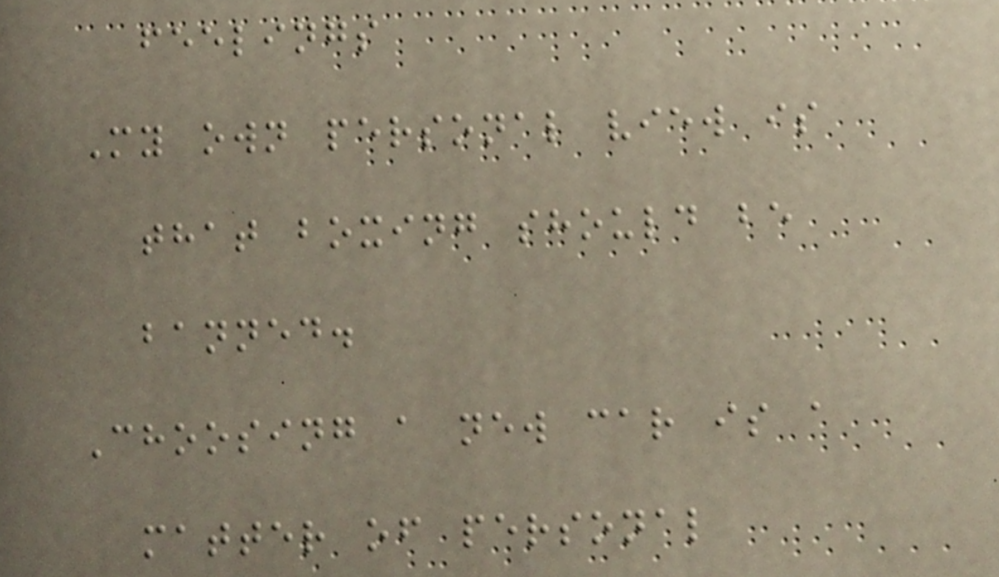feelings
My own personal view is
that boxing should be
banned.
Choosing a new car is a
matter of personal
